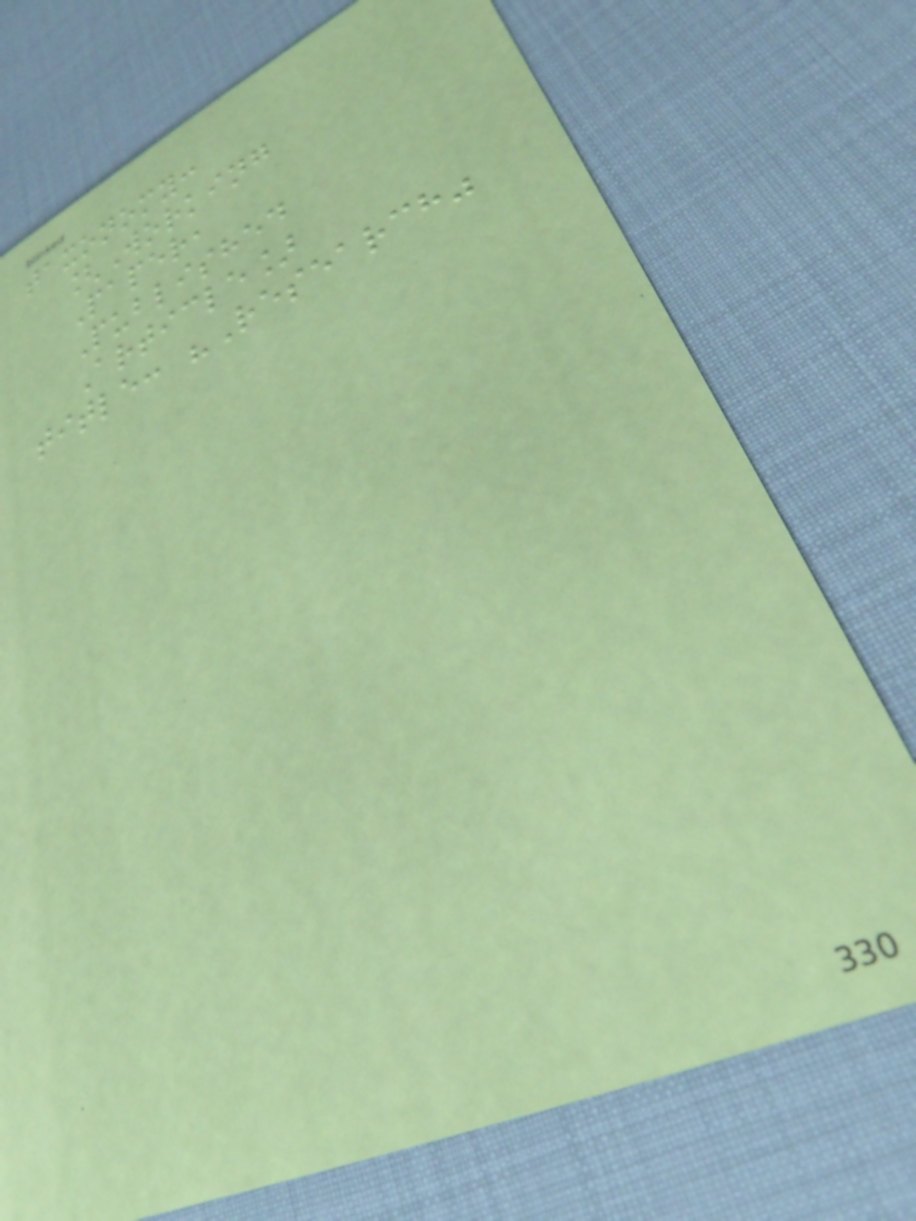taxonomy:
[Working
Paper,
Published
Article]
title: "Research"
